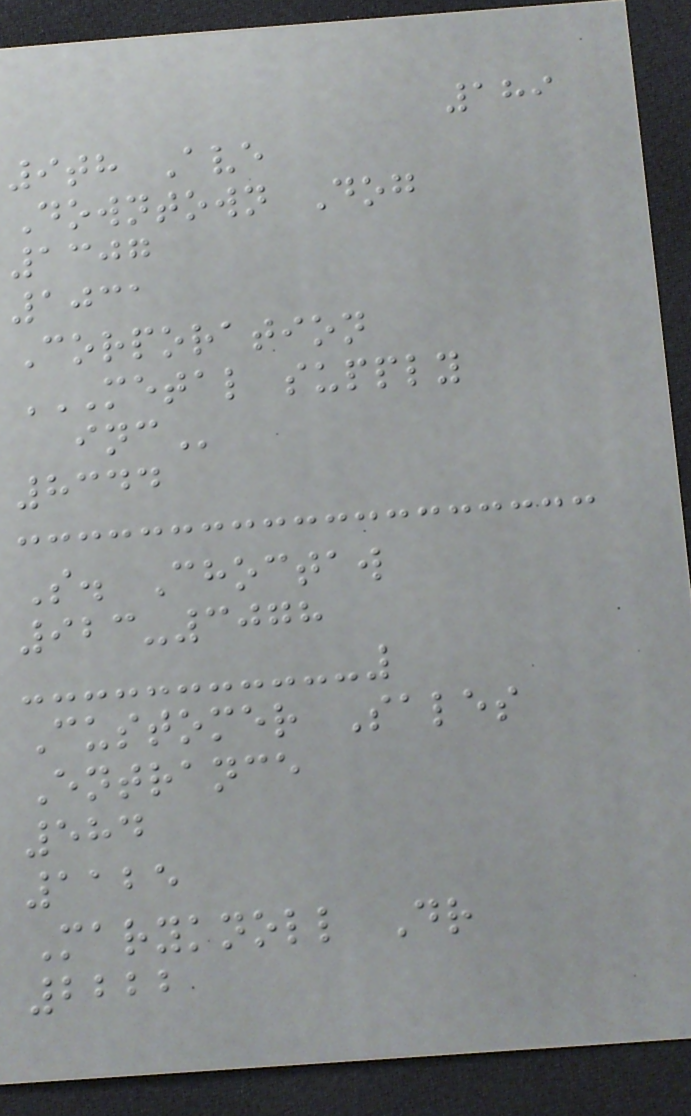189
9th Ave
Downtown Dog
1307
1031
Corporation
METAL SUPPLY
INC
8344
S. Choctaw
923-3078
Customer Sales
Entrance
584
1125
Maryknoll Dr
2222
